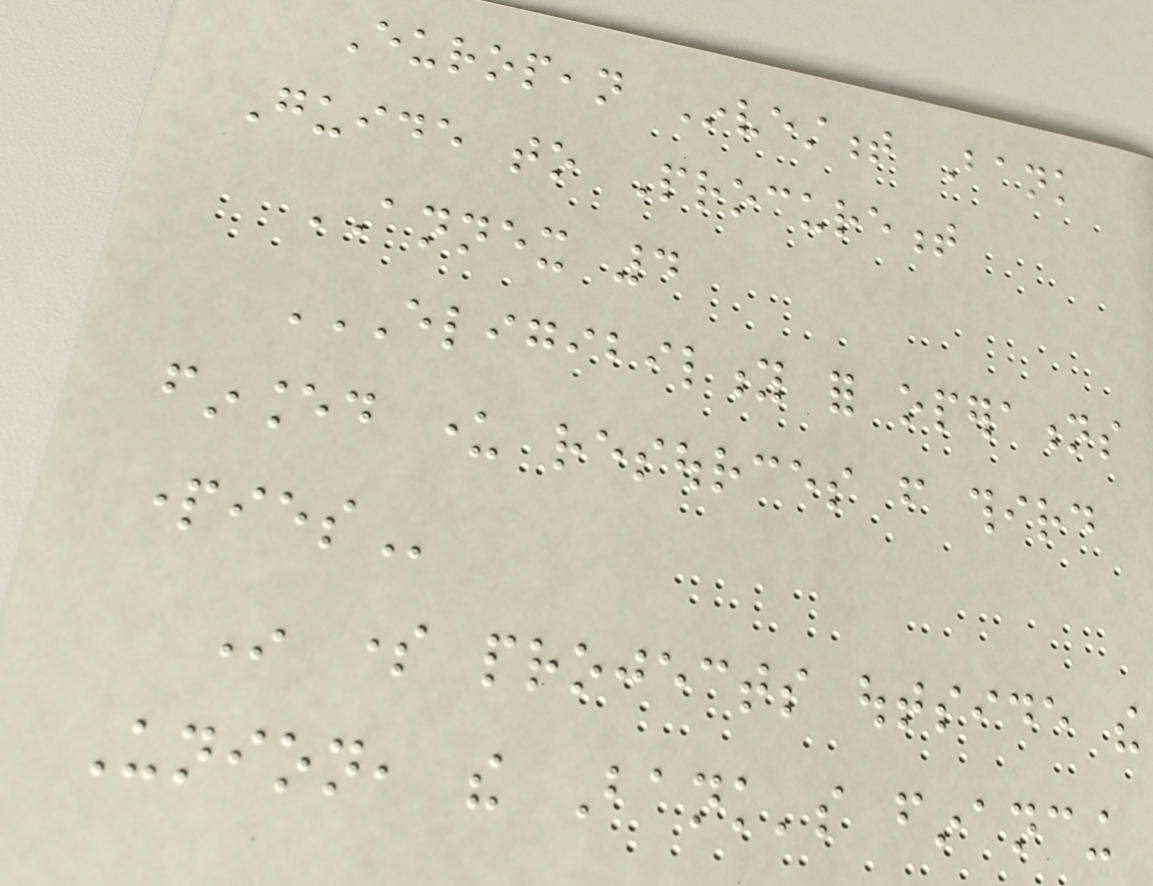European Investment Bank
Guide to Procurement
ANNEX 4
ELIGIBILITY FOR OPERATIONS
FINANCED UNDER RESOURCES FROM THIRD
PARTIES
In some projects outside the
Union, the Bank's financing
